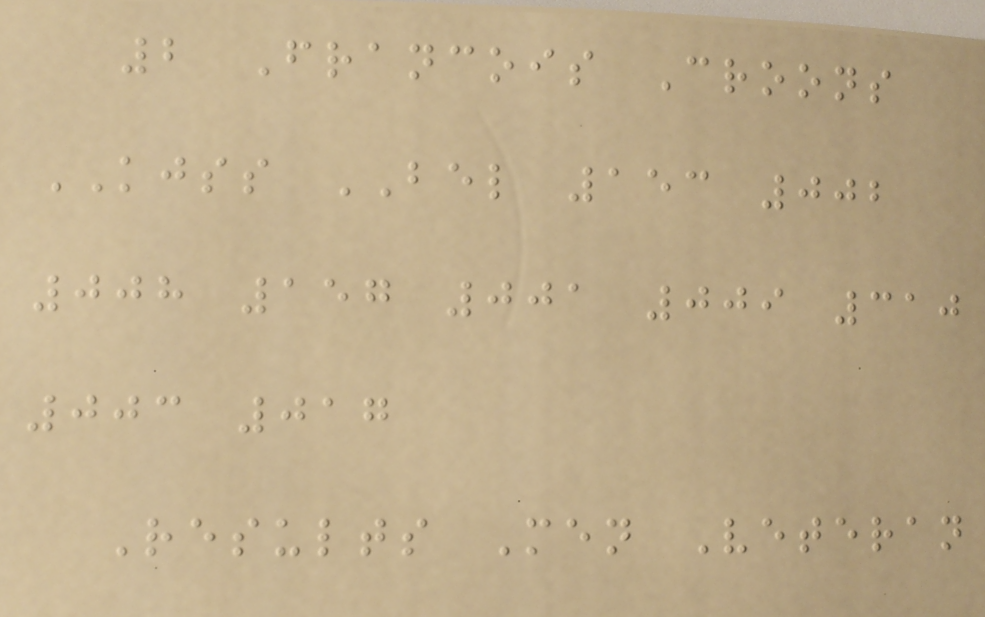2 Francois Croons
KJSS BEL 153 002
008 157 001 009 310
003 017
Results Men Veteran
